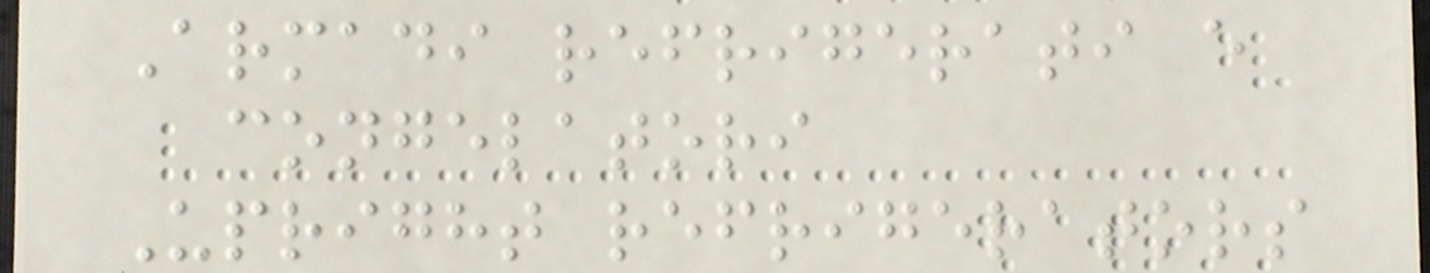Armadi refrigerati e
congelatori
Upright refrigerators
